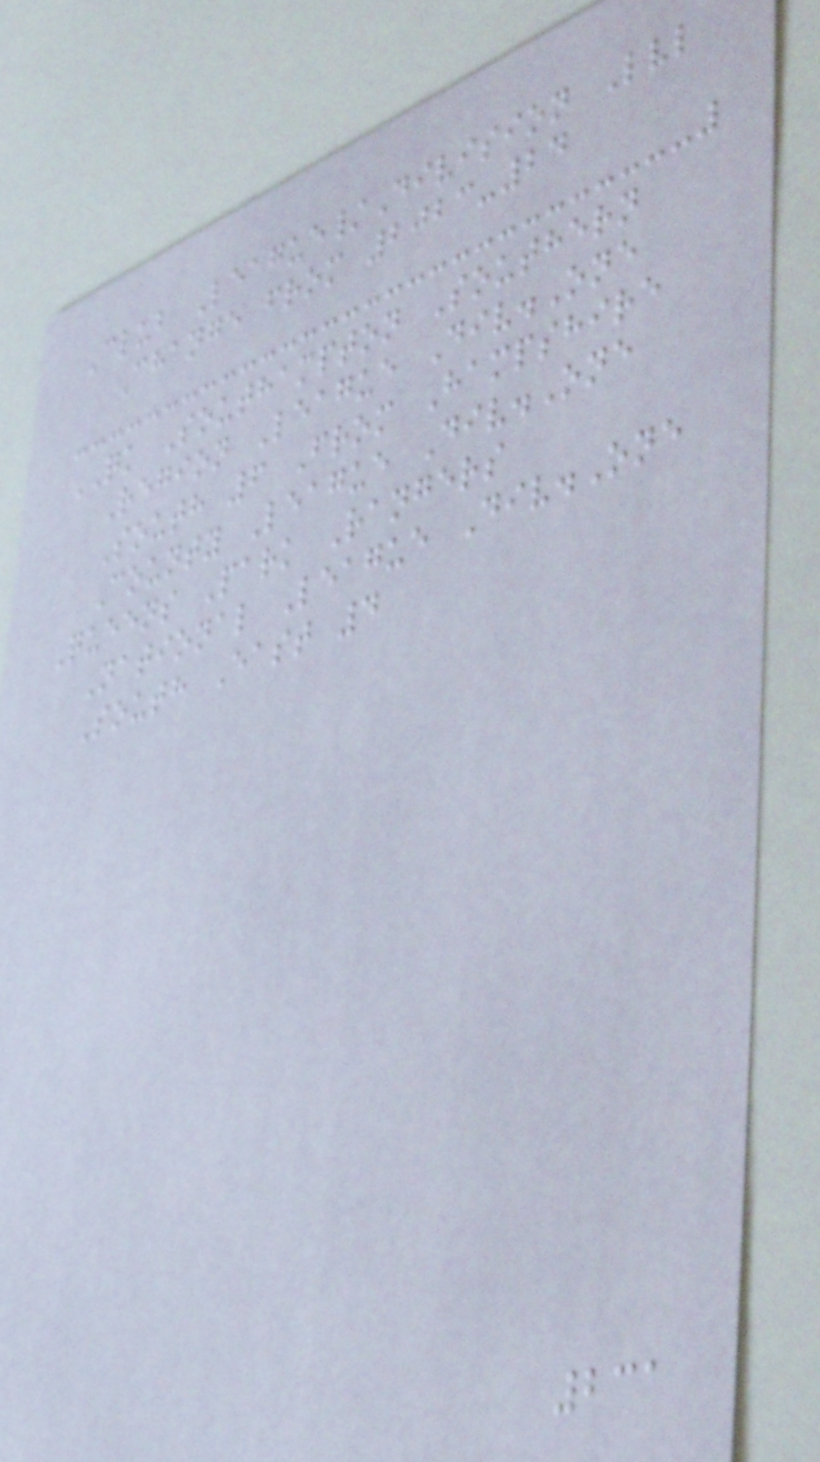Club League/Division Lvl
Change from 2023-24
QK Southampton Southern
Region League Div.One
South 6 From Hampshire
County League Div.One
Queens Park Rangers
National League Div.One
South East 4
231
